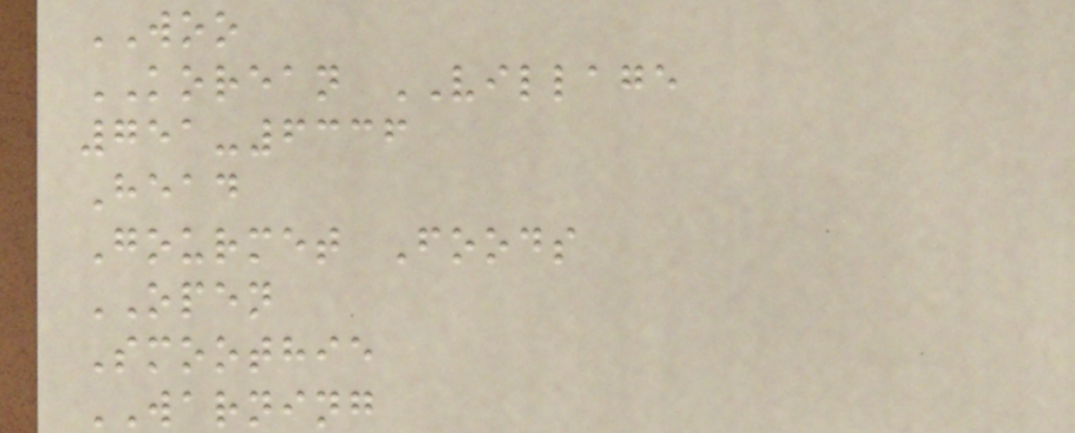WOO
KOREAN VILLAGE
751-6336
Head
Gourmet Foods
OPEN
Smoothie
WARNING
